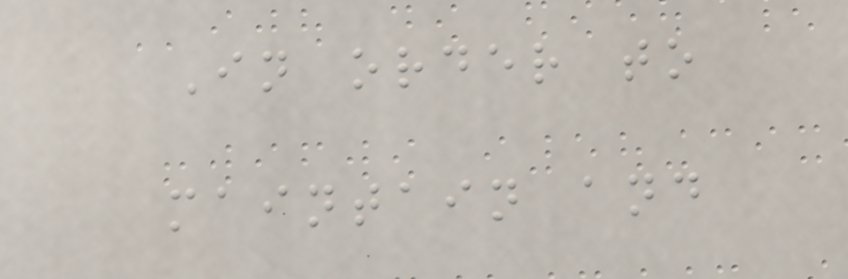In order to
maintain and
